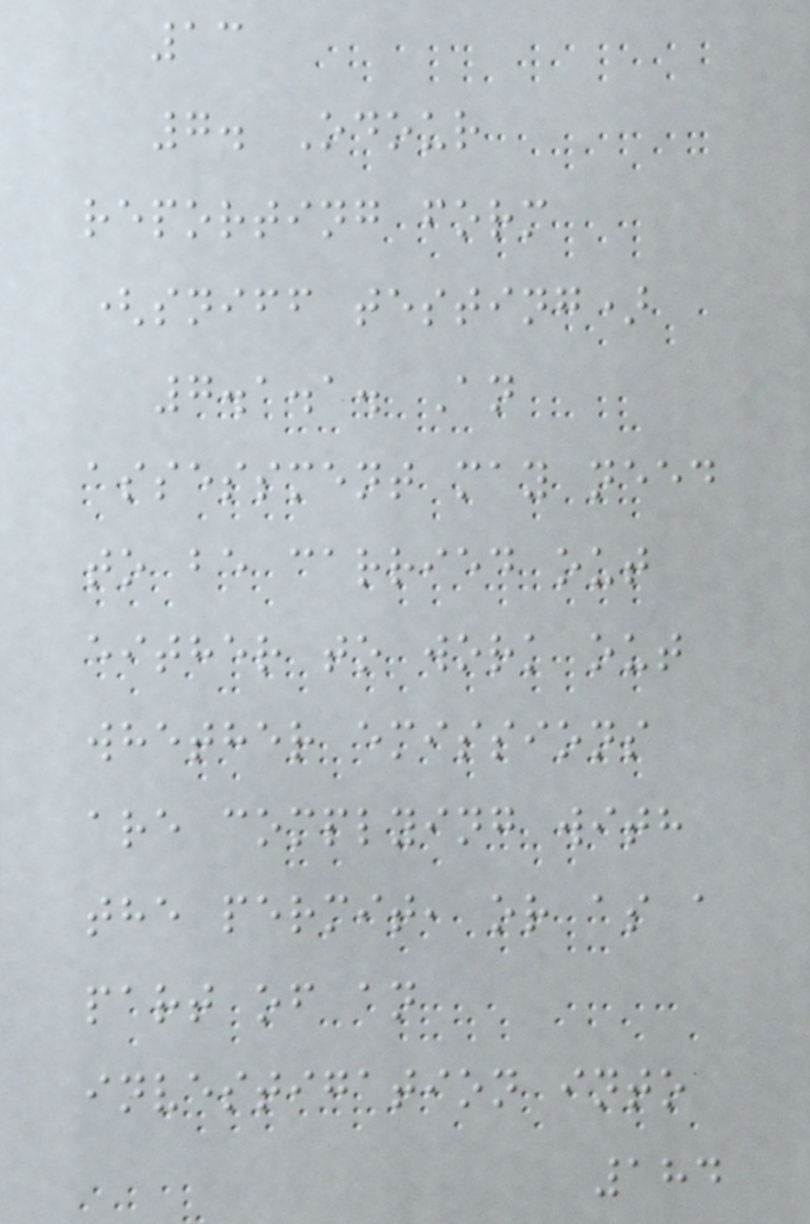13
7. Odour
reporting form
(sniff testing)
7.1.1. An
assessment may need
to be carried out
either to work out
whether emissions
are complying with
the permit, or as a
part of an
investigation into
184
